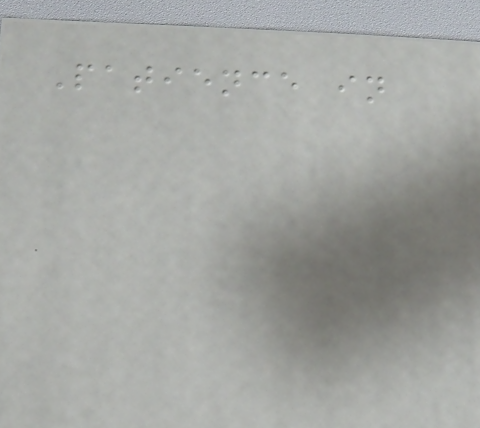Patience in
